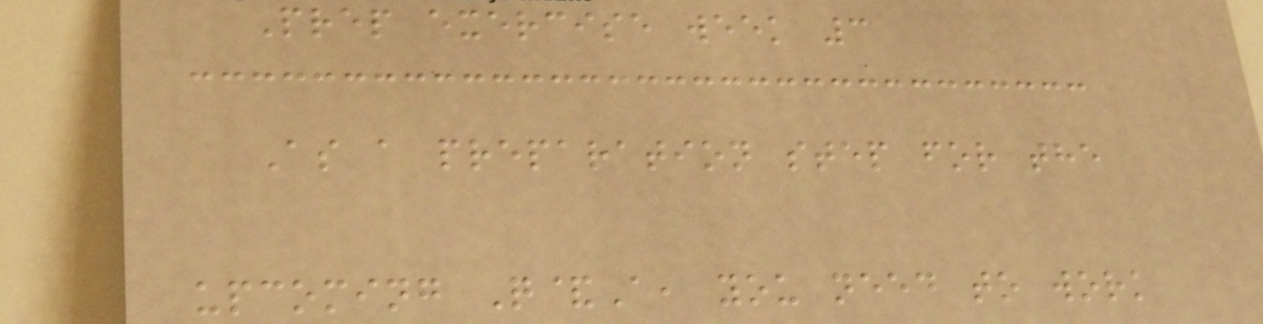Prep exercise week 3
As a preparation step for the
upcoming Q&A, you need to work
